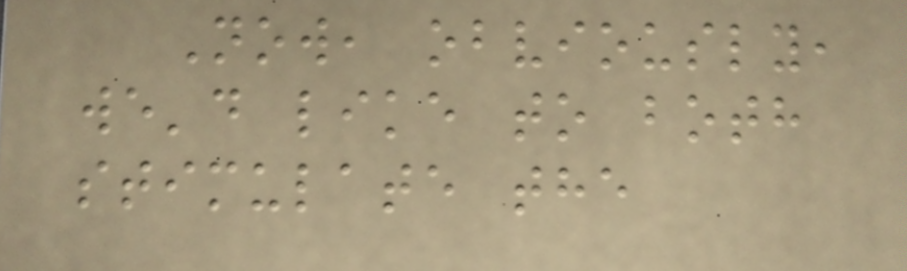Now, obviously,
we'd like to both
stimulate the
